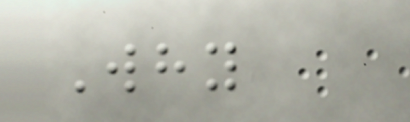Why
